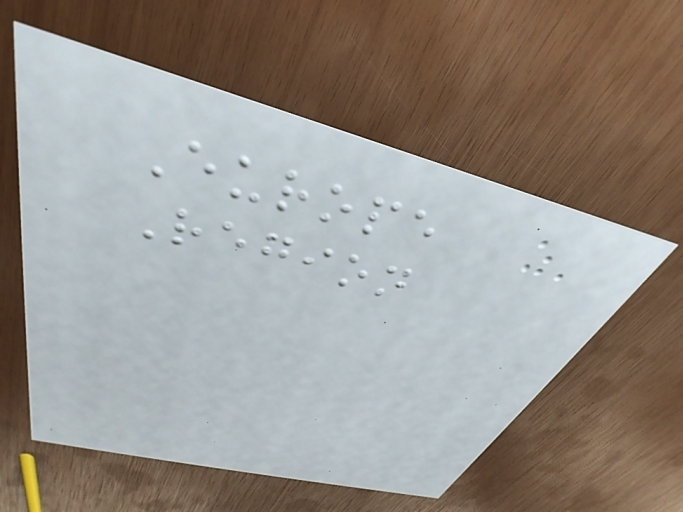Europe
Region
